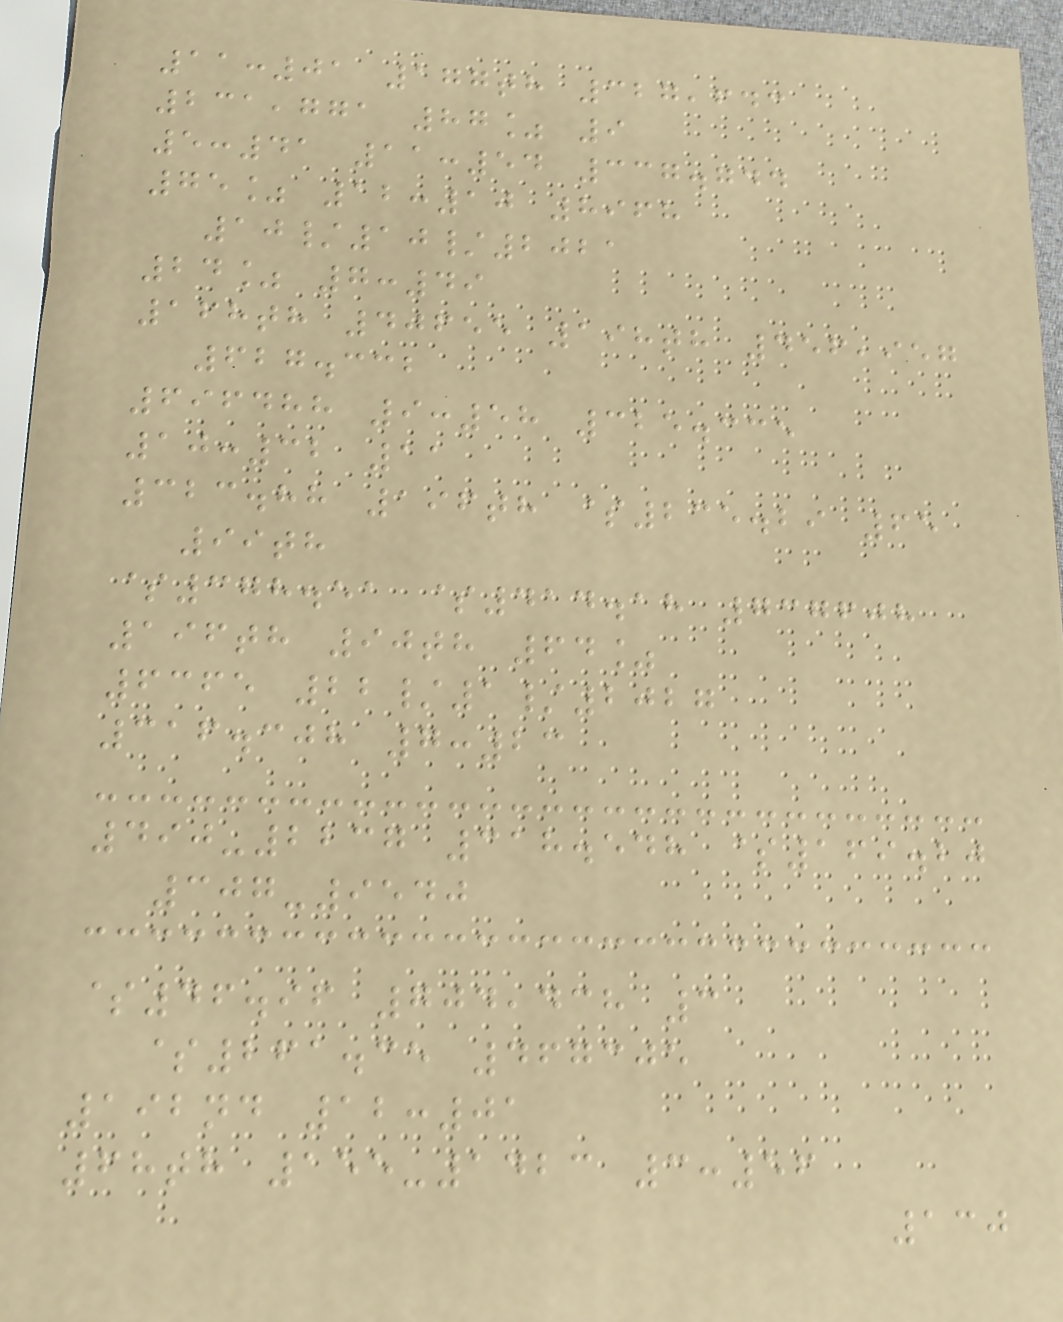11:01 177th 327,643
231,771 87% 9
5:41 11:54 337.744
75% 12:10 8968
10/10/2021
24% 7:49
168th 40655 198th 456,957
627.332
696488 9:58 325.335
10:32 11
323.88 196th $235.29 65
99th
$378.51 $414.18 737608
196th 90th 64%
6365 22/1/2027
316.308 7:23
490-2237 318.548 $169.20
307-9540
$46.96 704,438 3
$261.35 467305
192nd 12:01
68th 155-1423 3:56
130
